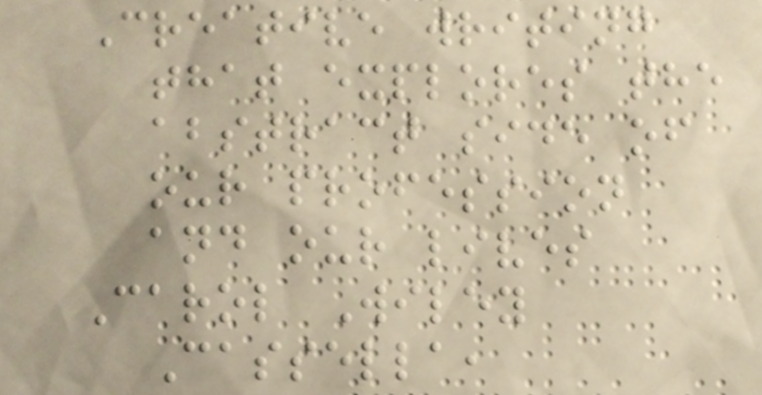Creative writing
that explores the
abstract side of
our profession
and our lives
Carol Wiley
Cassella,
